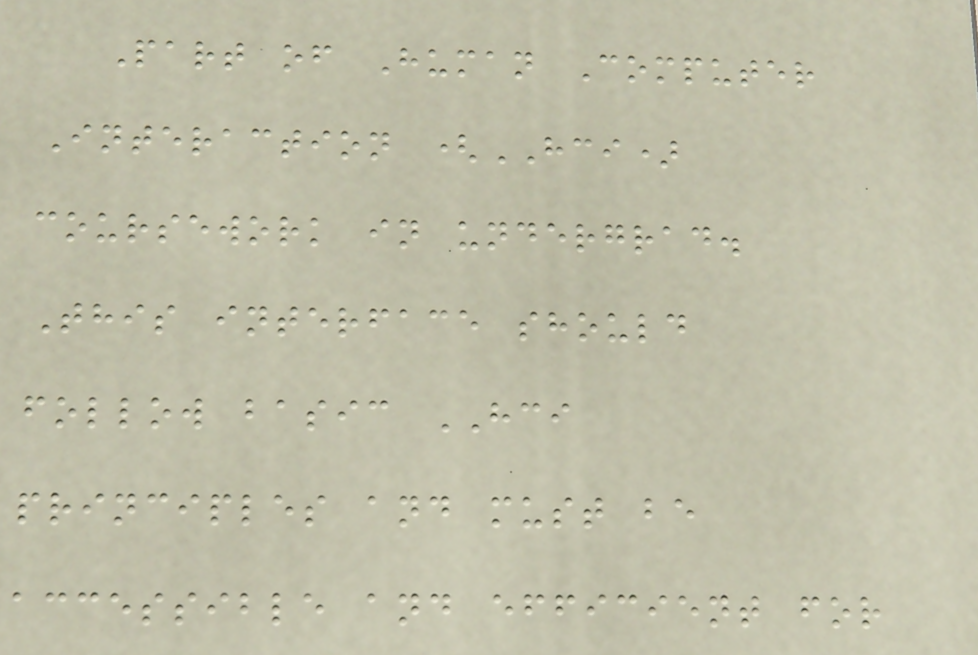Part of Human Computer
Interaction (HCI)
coursework in undergrad.
This interface should
follow basic HCI
principles and must be
accessible and efficient for
